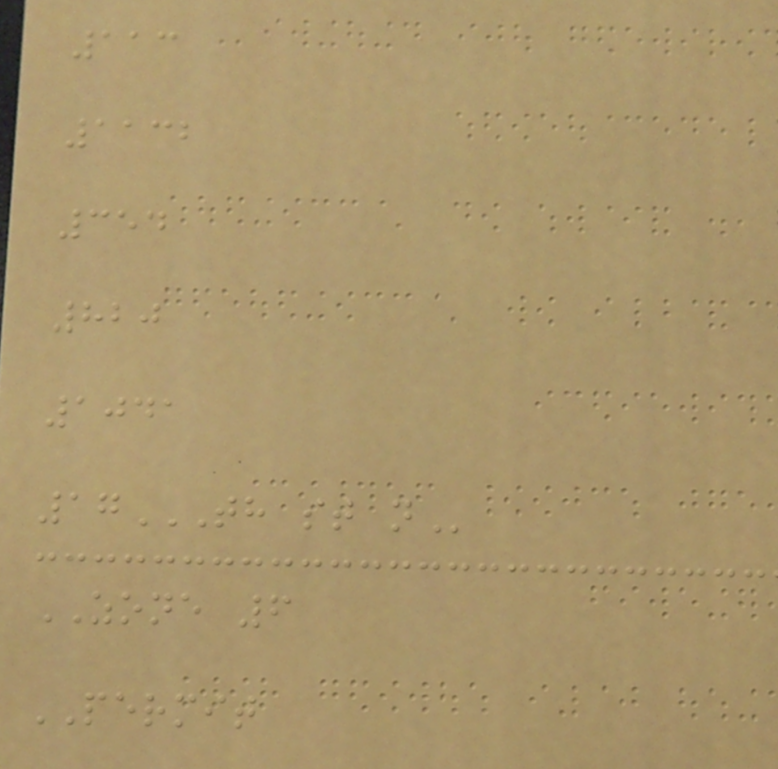113
1132
354
820
1041
17TH ST N
ZONE 6
PERMIT
